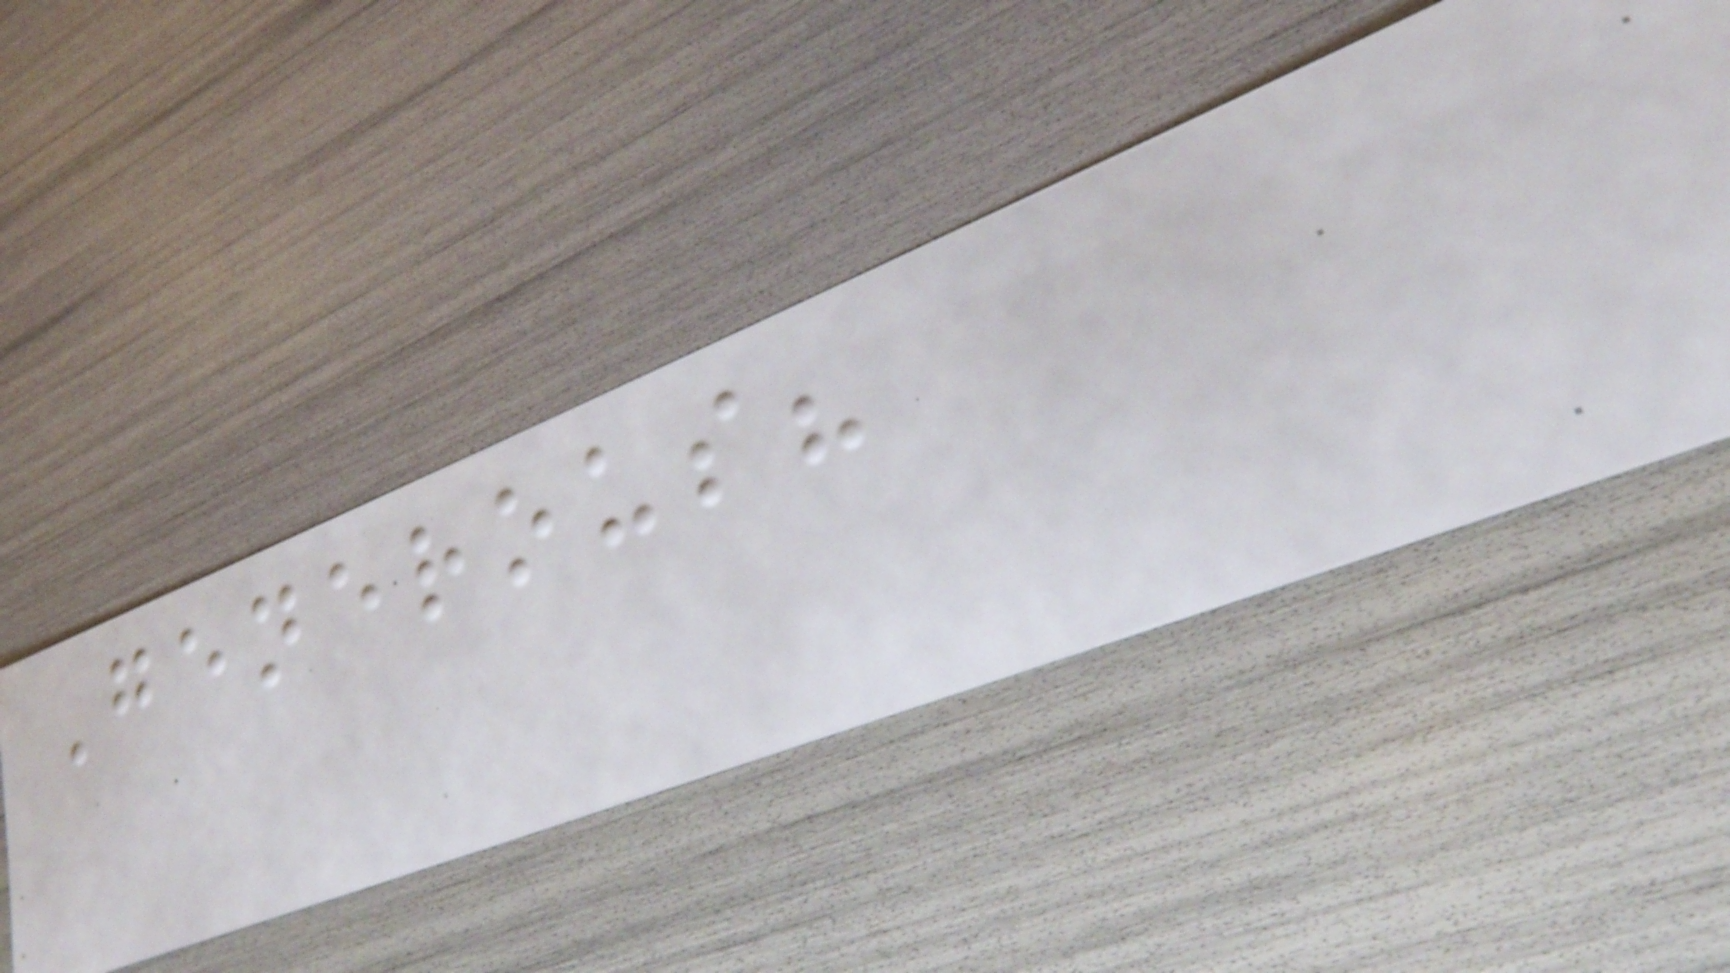Generous?
